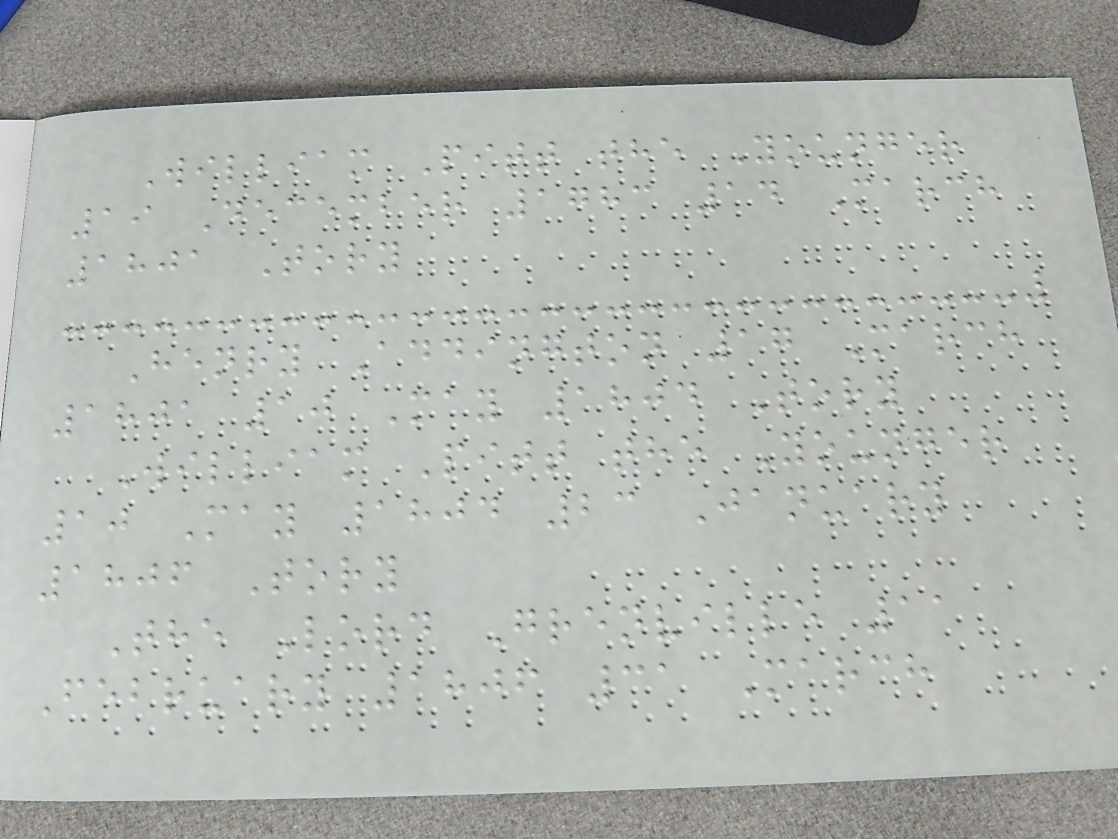William Pitt the Younger
19 December 1783 14 March
1801 Tory
Henry Addington 17 March
1801 10 May 1804 Tory
William Pitt the Younger
10 May 1804 23 January
1806 Tory
The Lord Grenville 11
February 1806 31 March
